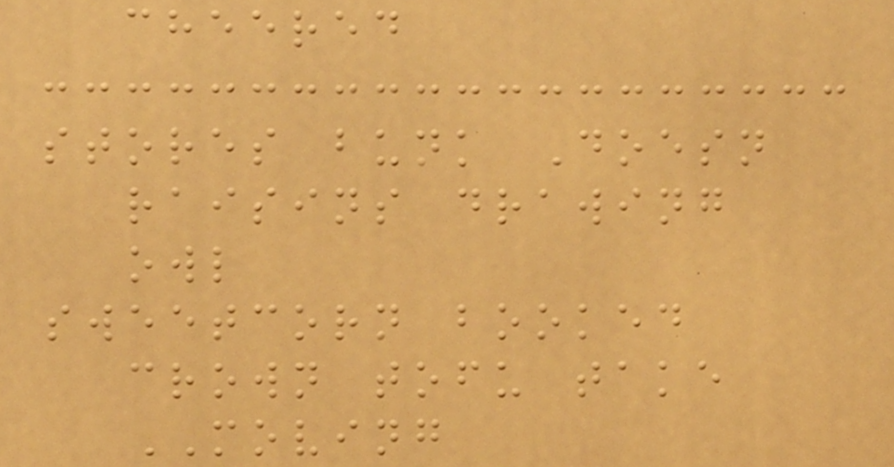cheered
stores bunk Doesn
raisins drawing
owl
sweetcorn booked
crown tofu take
MOVING
